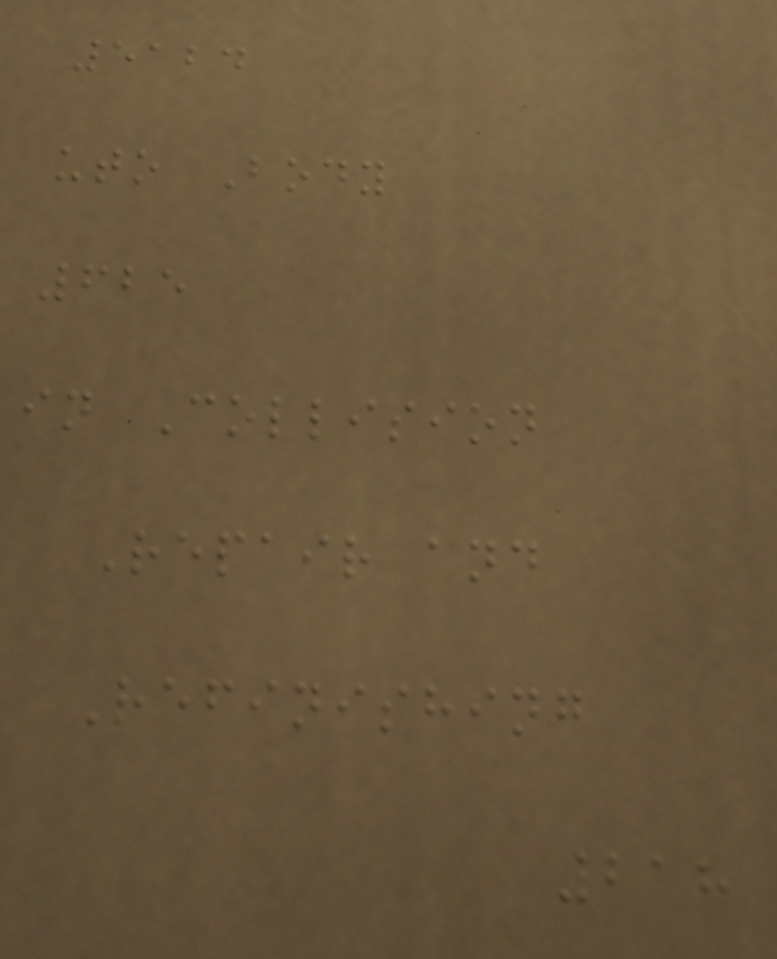5124
uto Body
625
in Collision
Repair and
Refinishing
218
